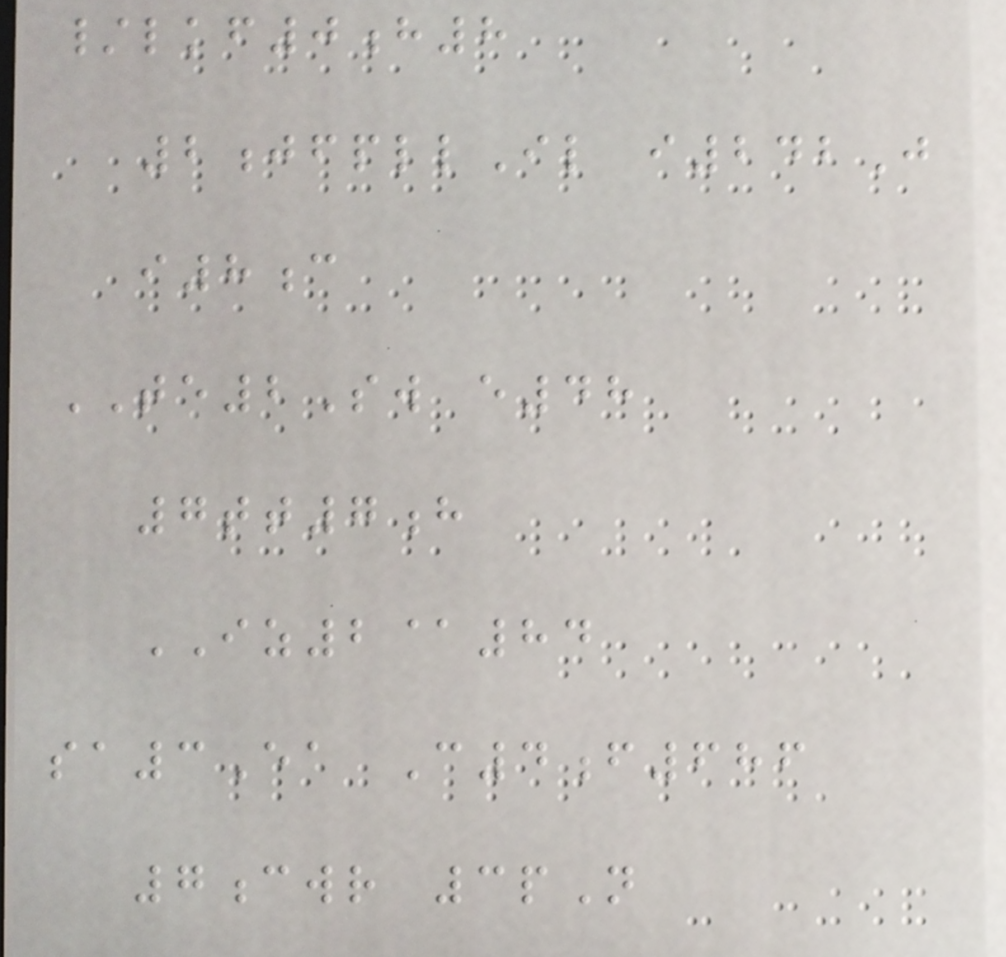/lkf0h8
2jfpllIl i242J
i8c
TE2Sw e48
7tt7h
IZ2@84
sa3Ea C4f686
7cwr 3pN
